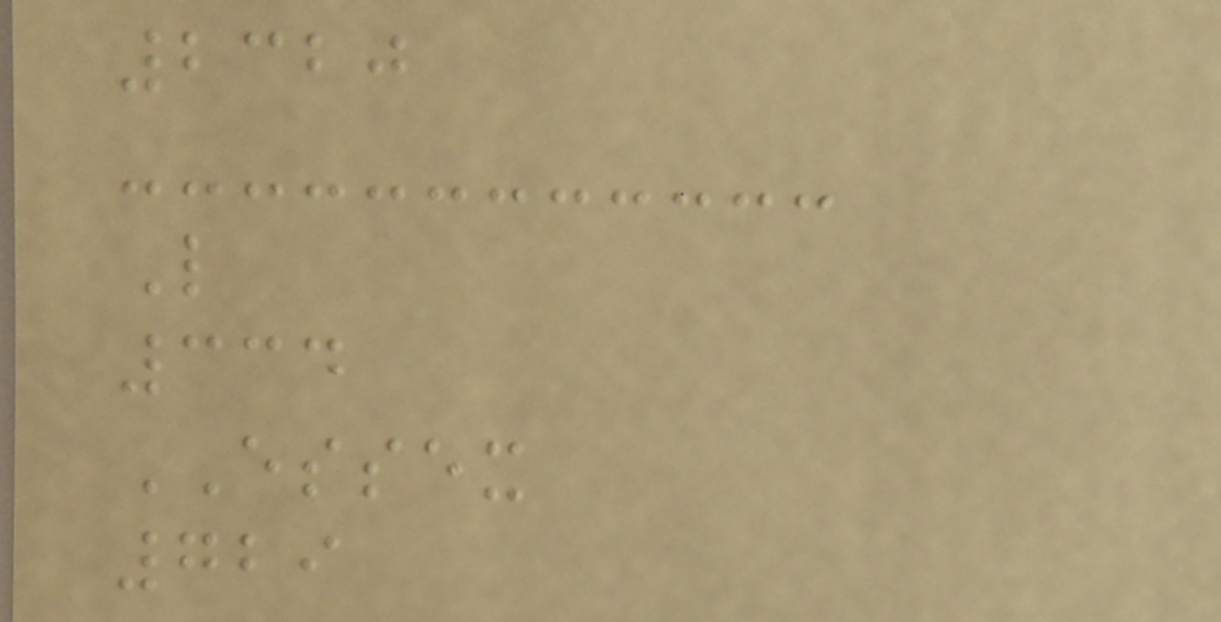2320
L
334
ESSEX
729
